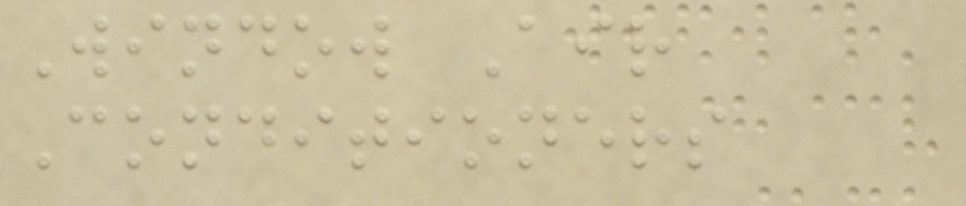Window Air
Conditioners
